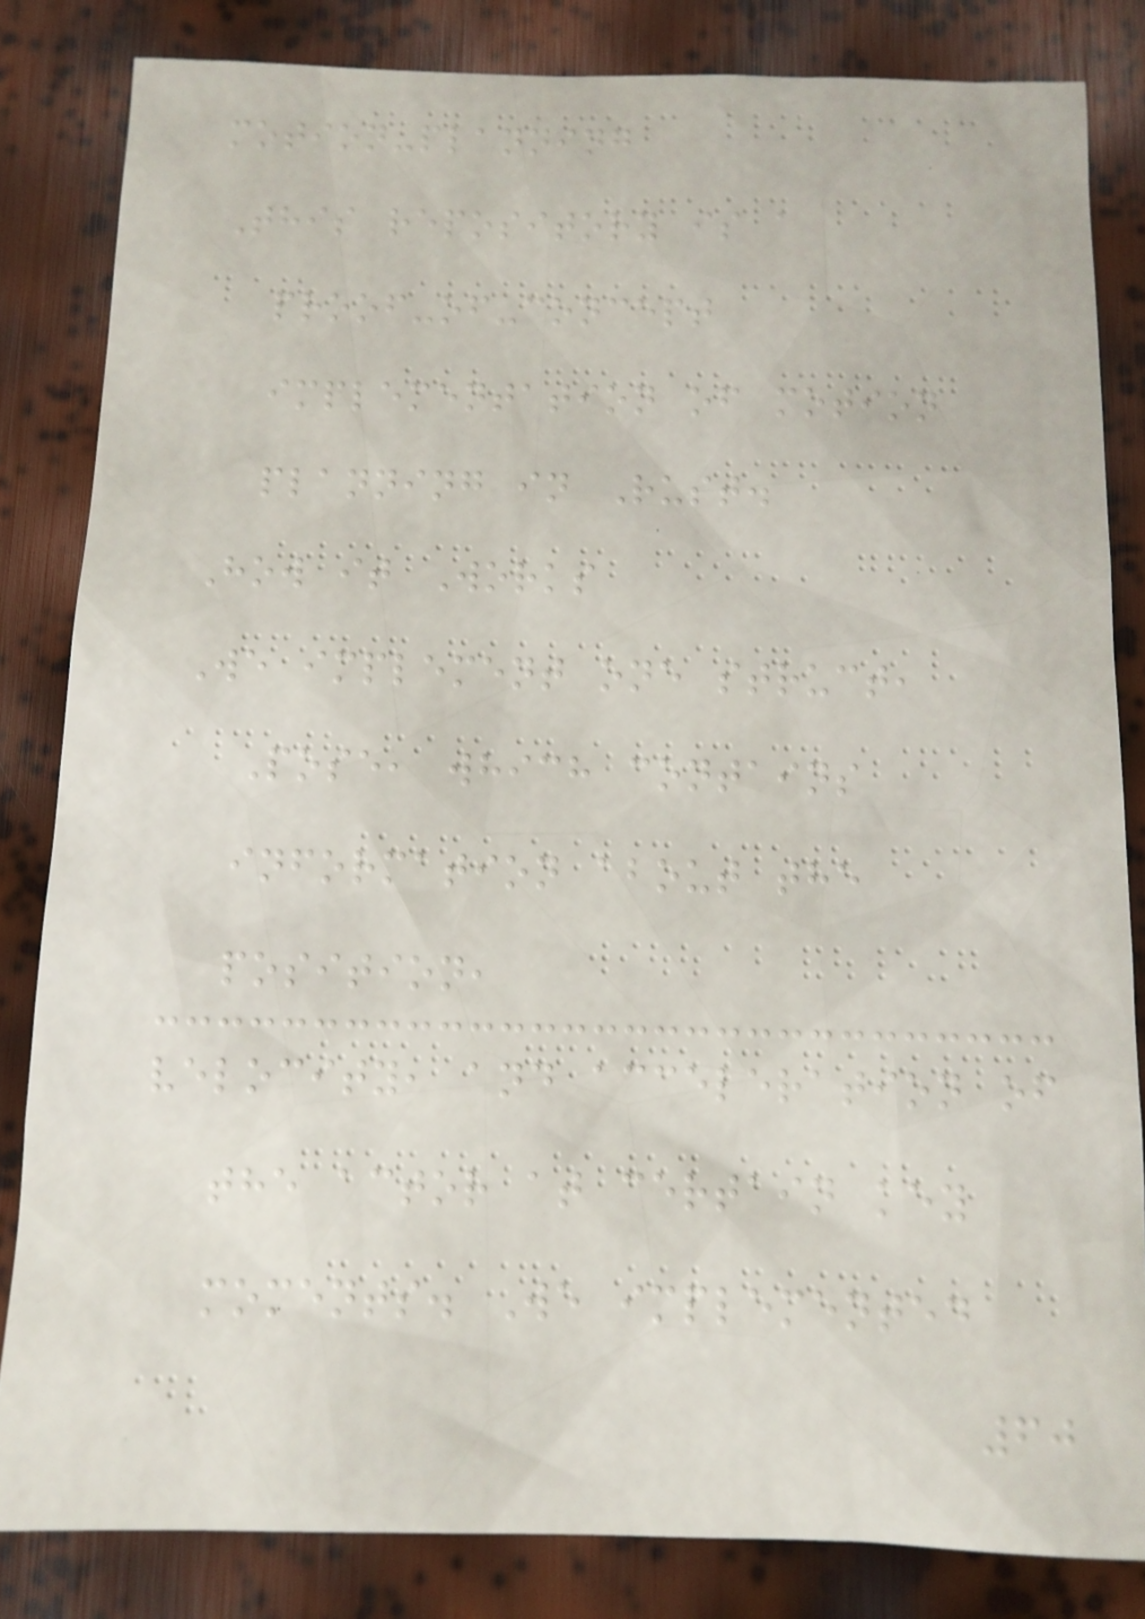motion-planning
This repository is a
proof-of-concept
implementation of motion
planning in Rust.
How it Works
We implement one struct,
Pose, which contains
information about the
position,
velocity, and acceleration of
the actor at certain key
moments. We implemented
60
